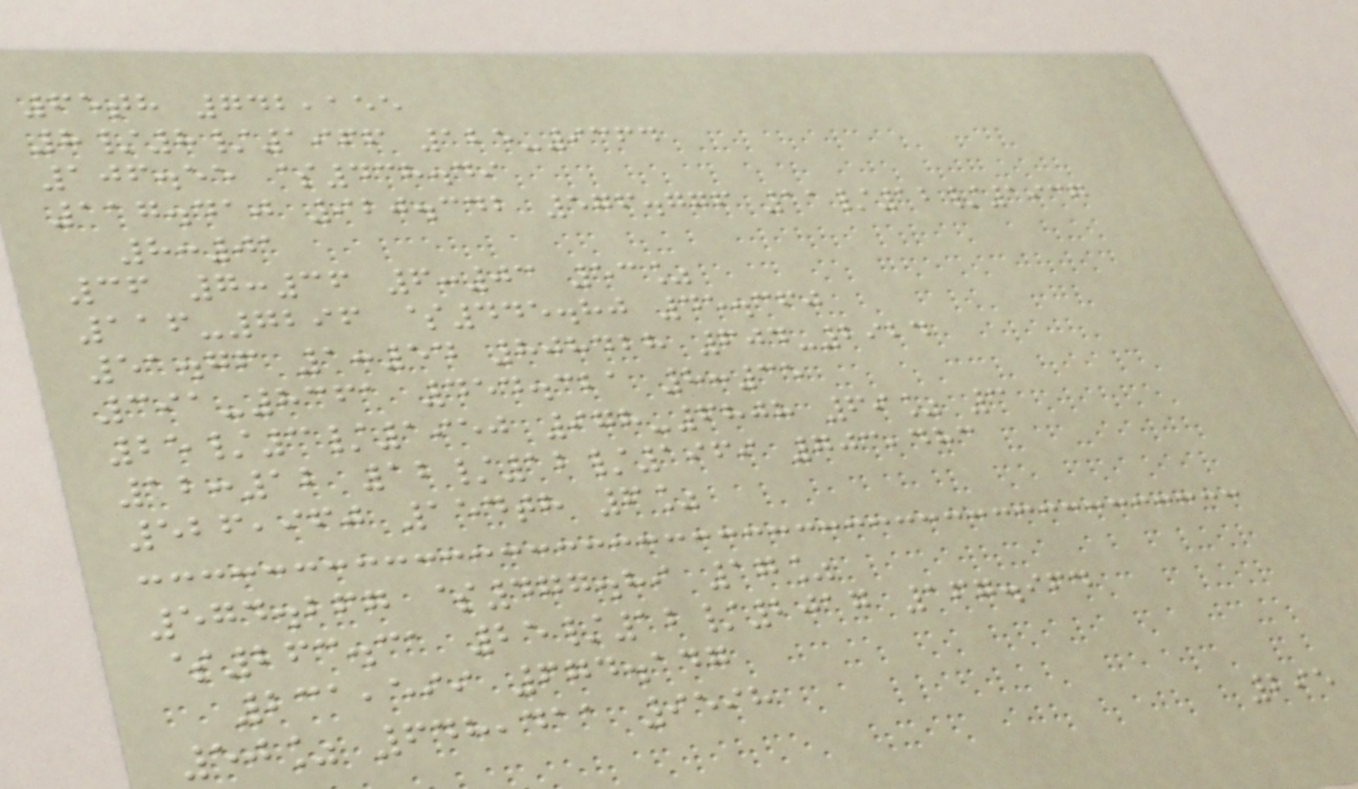65th 742,155
8/8/1966 125-9364
106.55 $438.49
117.410 920.342 576.776 11/12/1937
8:01
36 7:36 6:03 53%
116-7296 $445.80 45.360
51.76 1:54 808428 604-2924
391-8361 454.321 8:35
25/3/1950 978-6808 69% 3
12:12 12/12/1969 703,483
526,960 154th 6%
574.267 $477.89 17%
$263.31 25/12/2017 167.964
231,599 674.147
50% 648,411 9598
295
